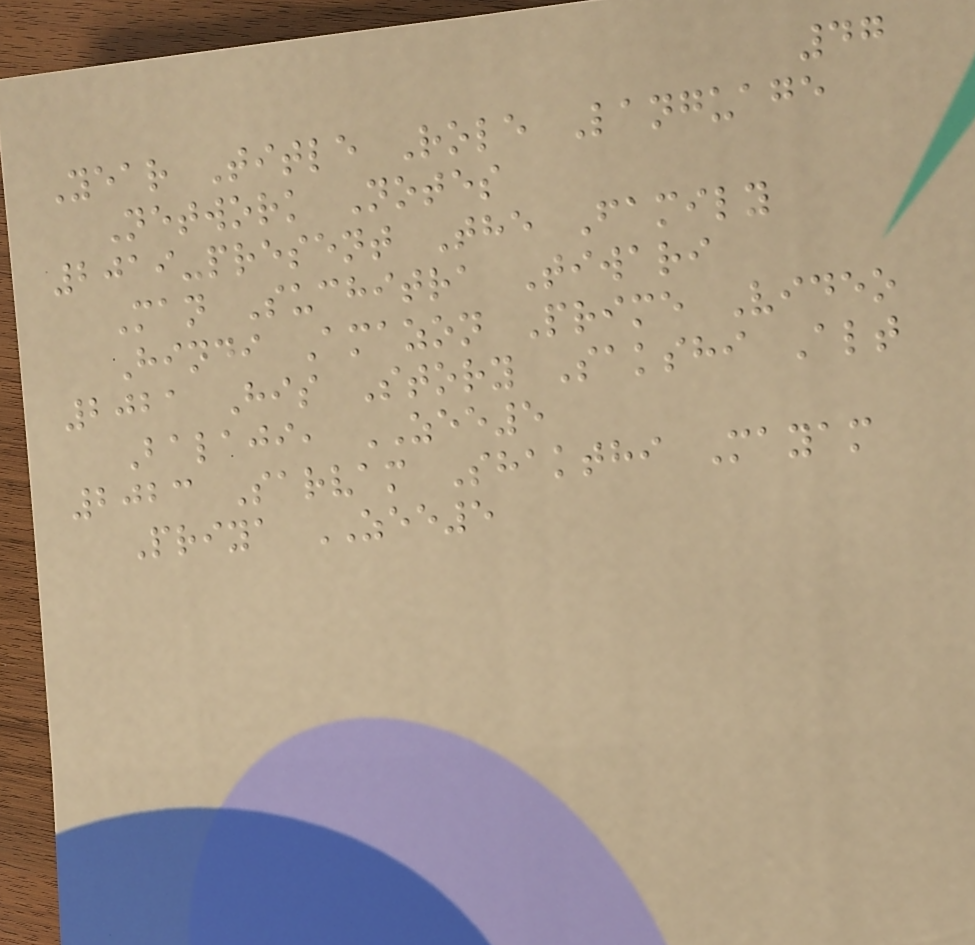47
Year Title Role Language
Network Notes
2019-present The Family
Man Suchitra Tiwari
Hindi Amazon Prime Video
2021 His Story Sakshi Alt
Balaji, ZEE5
2023 Sarvam Shakthi Mayam
Priya ZEE5
